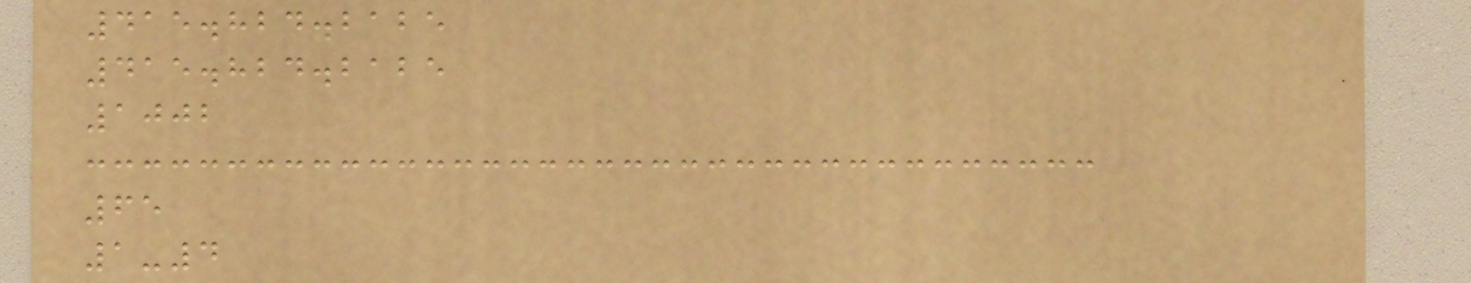415.824.2125
415.824.2125
1002
65
1-4
